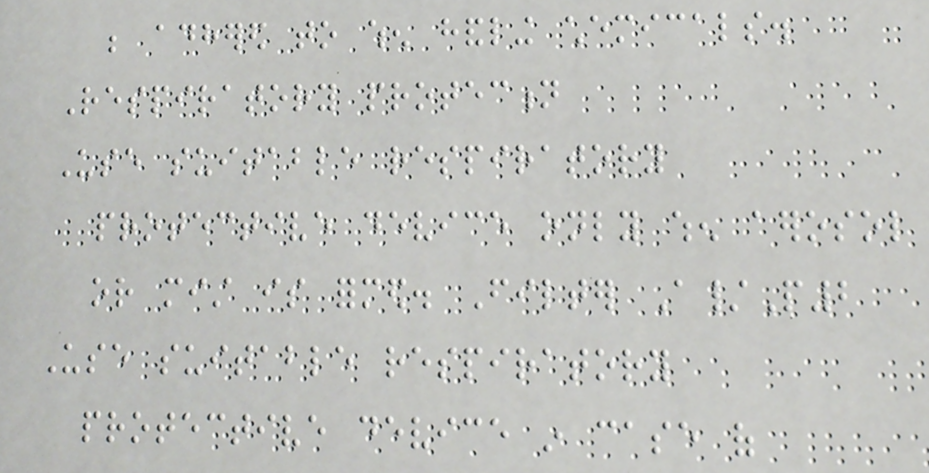be adhered to when handling chemicals.
Respiratory protection
Use suitable respiratory
protective device only when aerosol
or mist is formed. Filter A/P2
Use suitable respiratory
protective device in case of
